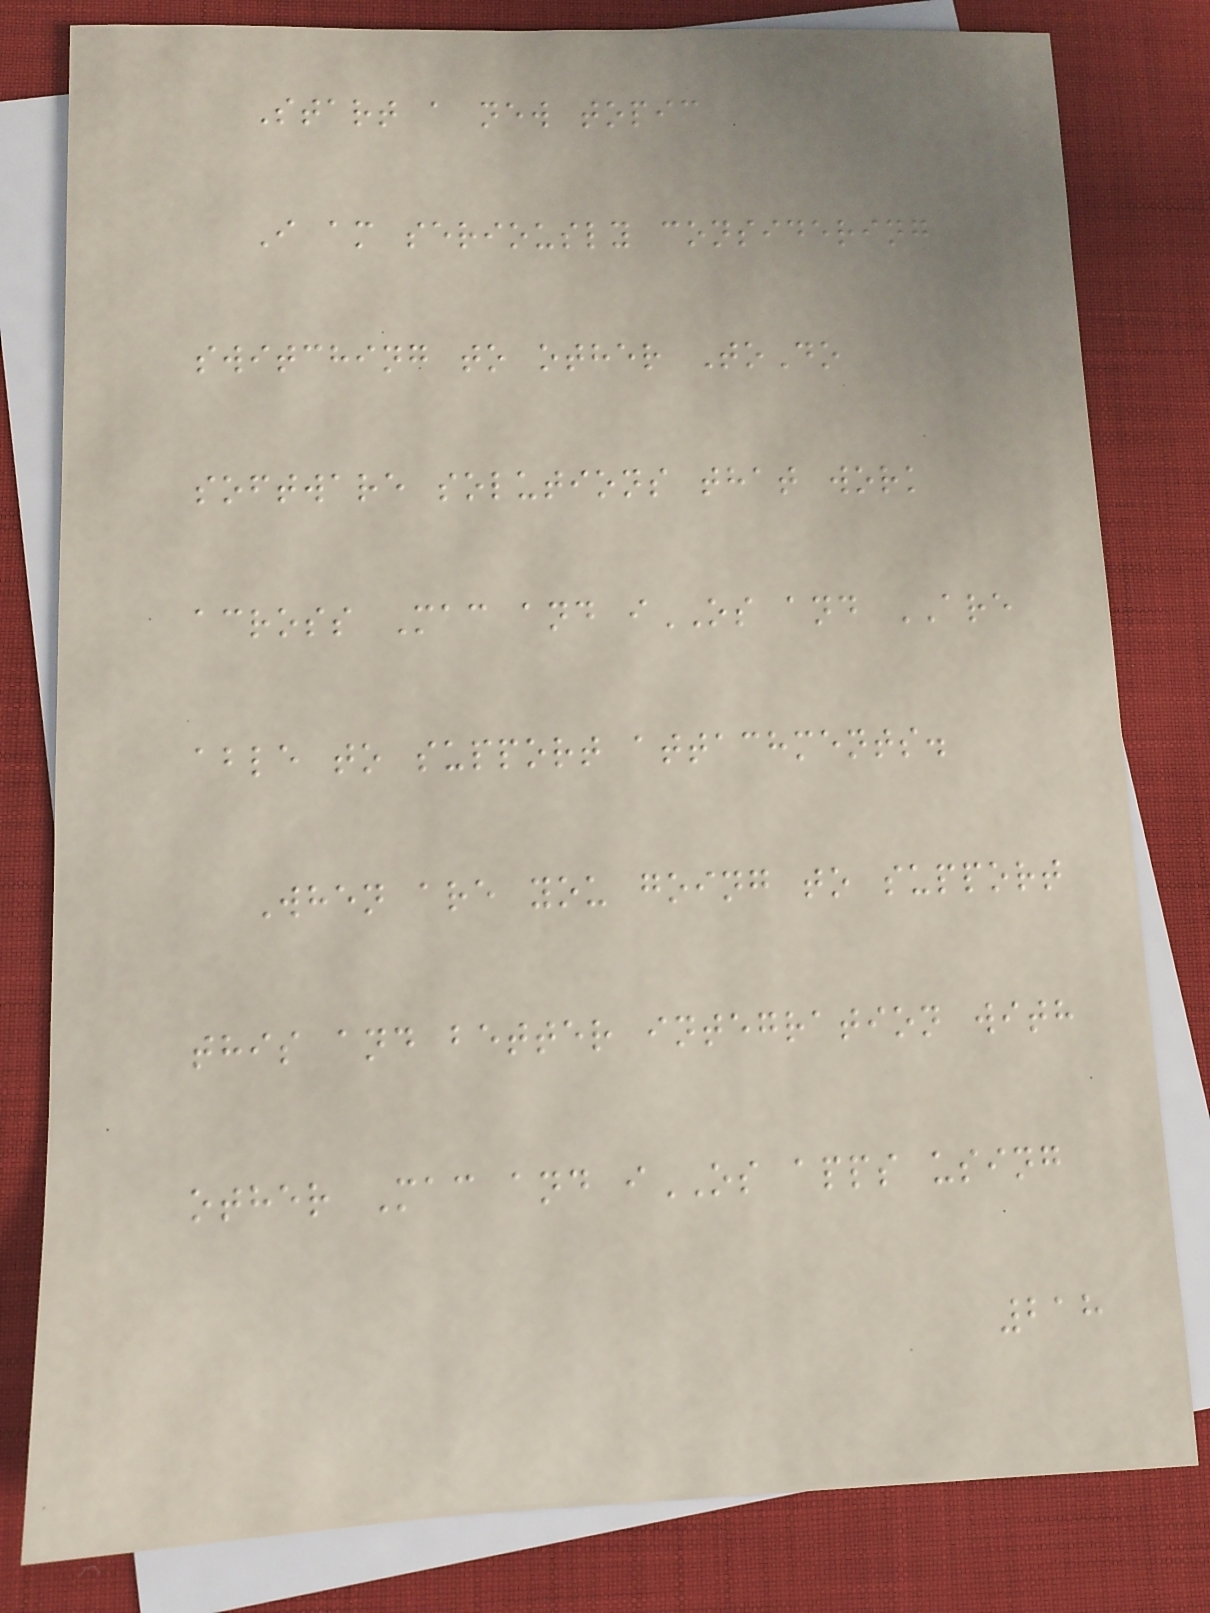Start a new topic
I am seriously considering
switching to other ToDo
software solutions that work
across Mac and iOS and ARE
able to support attachments.
When are you going to support
this and better integration with
other Mac and iOS apps using
218
